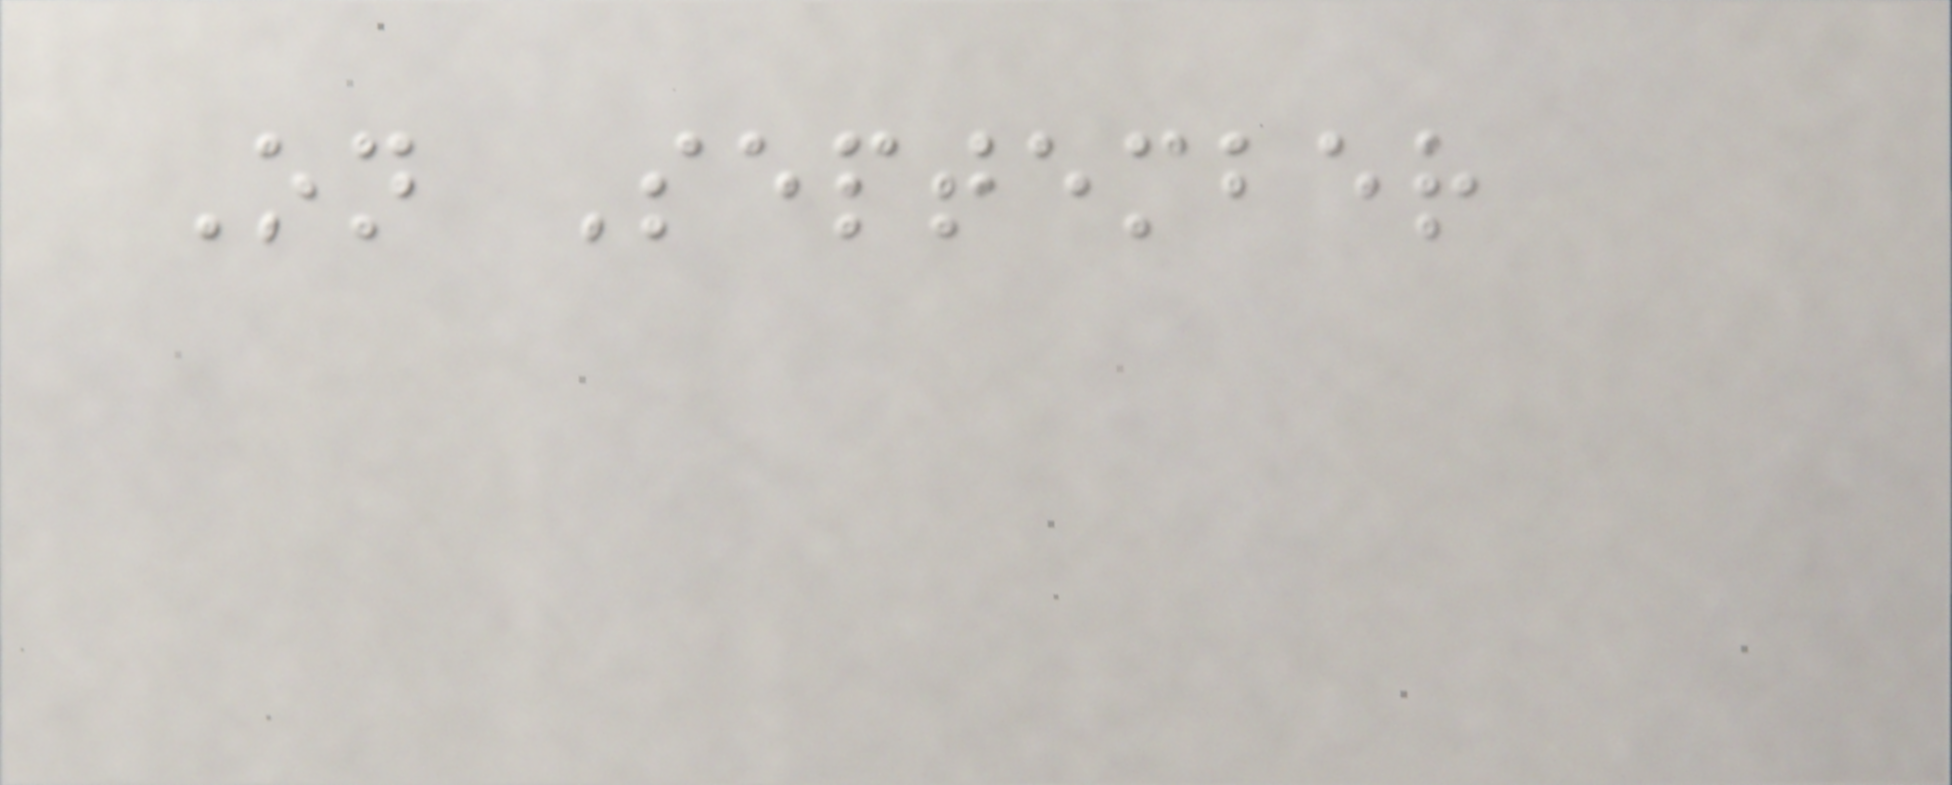On September
